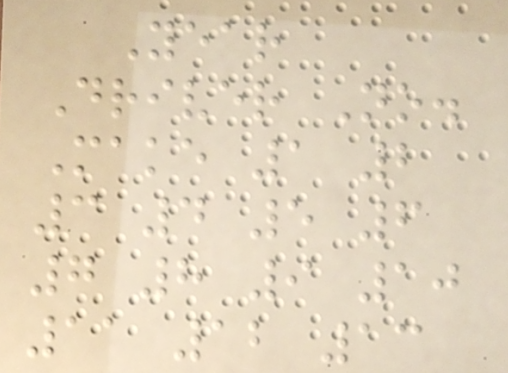Year
Driver No.
Make 1 2
3 4 5 6
7 8 9 10
11 12 13
